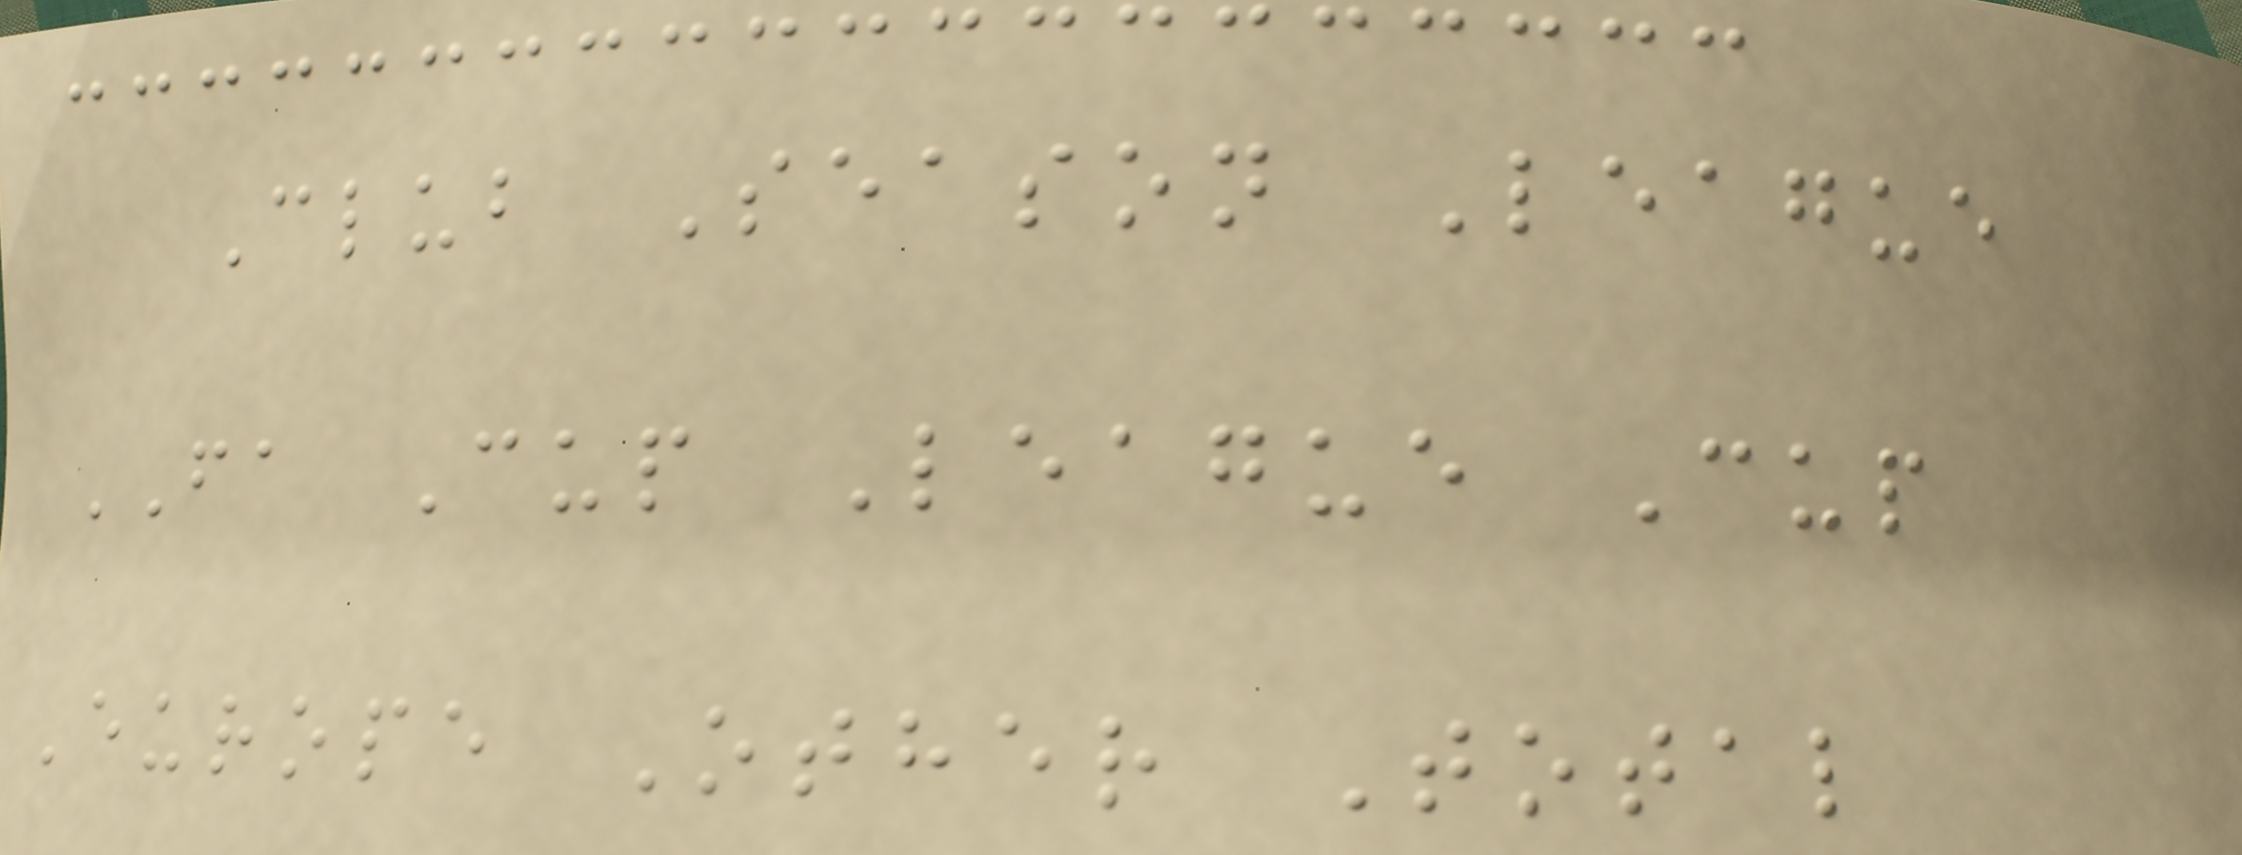Club Season League
FA Cup League Cup
Europe Other Total
